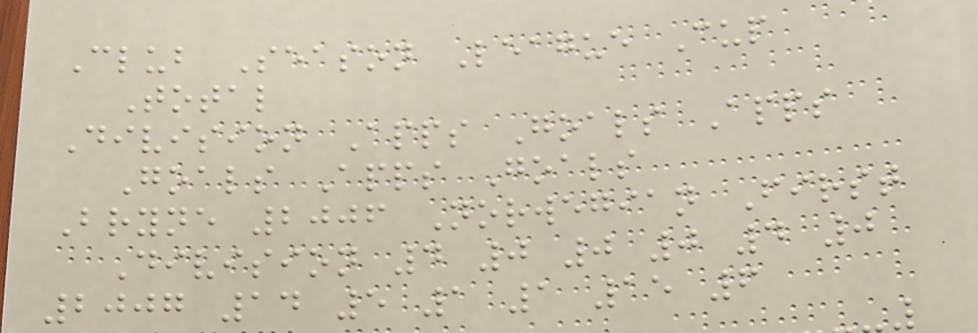Club Season League Cup
Total
Division Apps Goals Apps
Goals Apps Goals
Bryne 2006 Norwegian First
Division 4 0 0 0 4 0
2007 14 5 1 1 15 6
